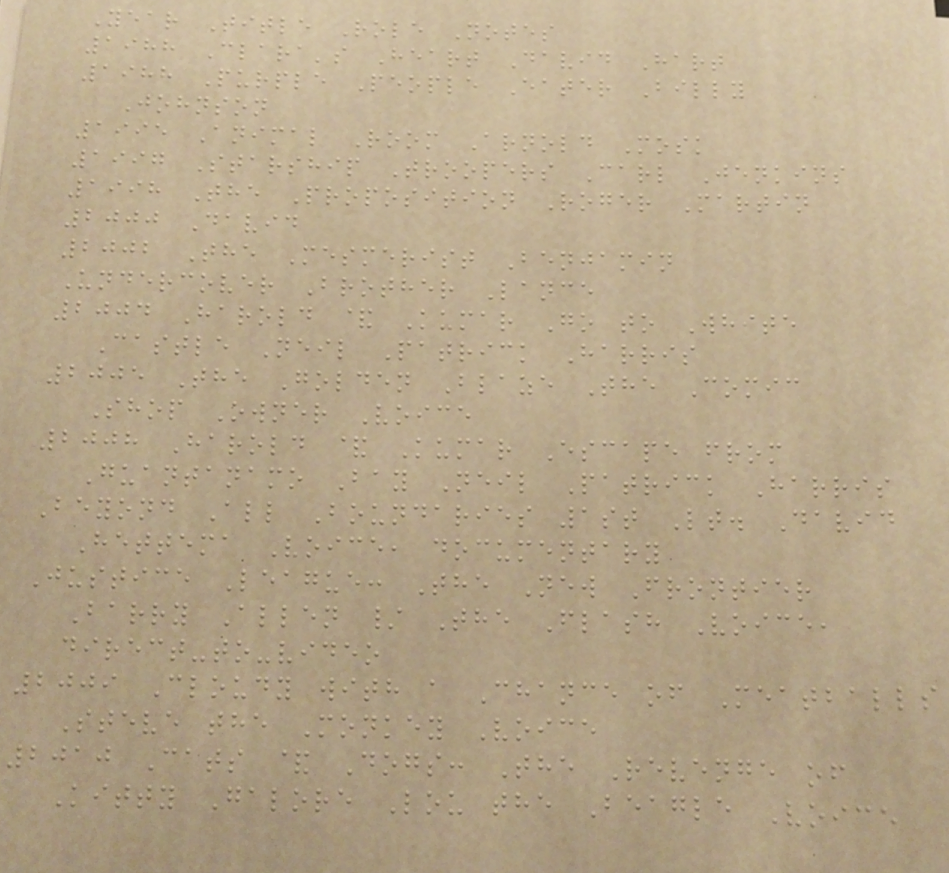Year Title Role Notes
1988 Clara's Heart David Hart
1988 Purple People Eater Billy
Johnson
1995 Animal Room Arnold Mosk
1997 Starship Troopers Carl Jenkins
1998 The Proposition Roger Martin
2000 David
2002 The Mesmerist Benjamin
Undercover Brother Lance
2004 Harold & Kumar Go to White
Castle Neil Patrick Harris
2005 The Golden Blaze The Comic
Shop Owner Voice
2008 Harold & Kumar Escape from
Guantanamo Bay Neil Patrick Harris
Beyond All Boundaries 1st Lt. David
Hettema Voice, documentary
Justice League: The New Frontier
Barry Allen / The Flash Voice,
direct-to-video
2009 Cloudy with a Chance of Meatballs
Steve the Monkey Voice
2010 Cats & Dogs: The Revenge of
Kitty Galore Lou the Beagle Voice
